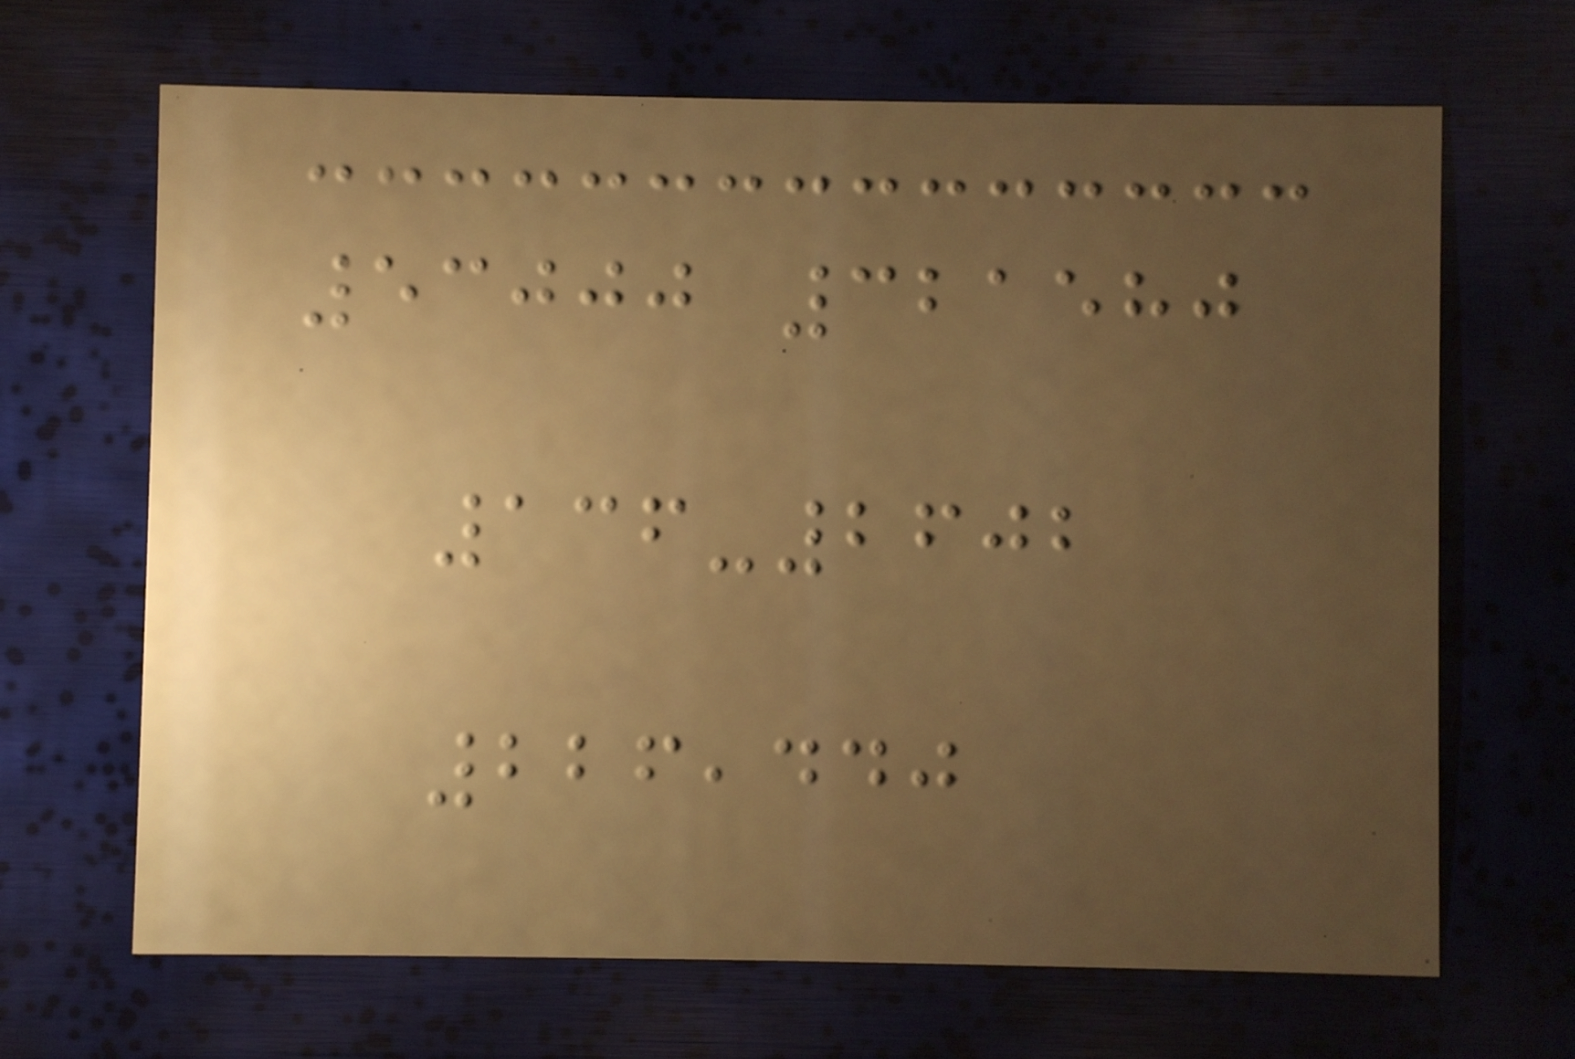53000 321580
136-2602
226,440
